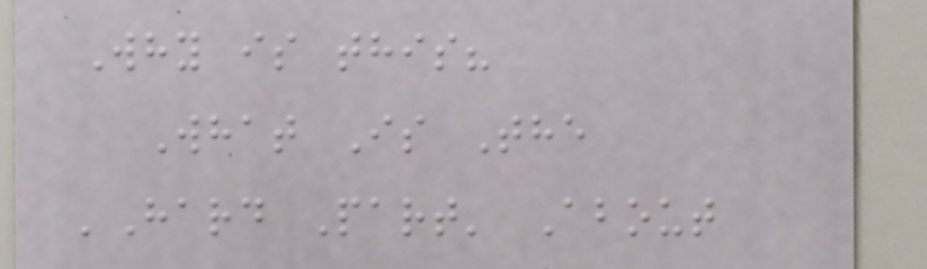Why is this?
What Is The
'Hard Part' About
